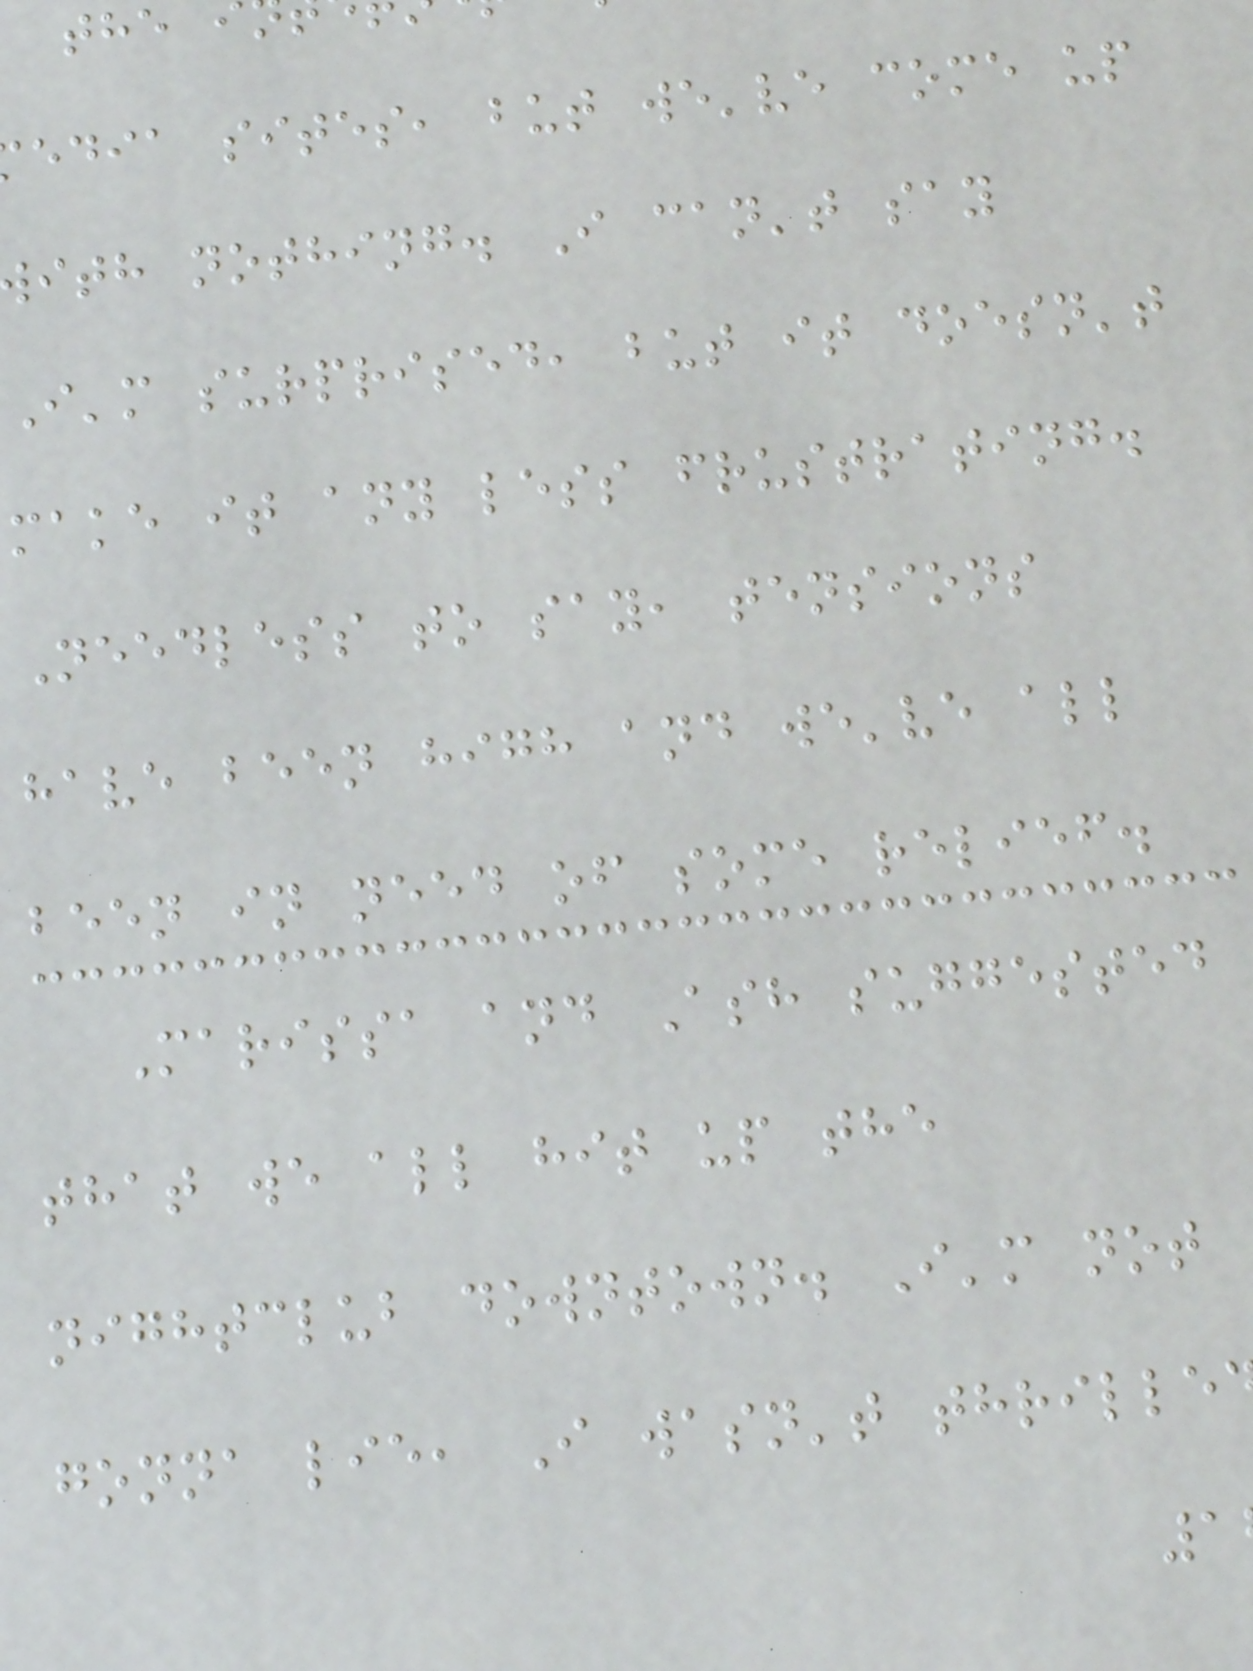edia sites, but we've come up
ith nothing. I can't say
I'm surprised, but it doesn't
make it any less frustrating.
Needless to say, tensions
have been high and we've all
been in need of some relief.
Marissa and Ash suggested
that we all hit up the
nightclub downtown. I'm not
gonna lie, I wasn't thrille
